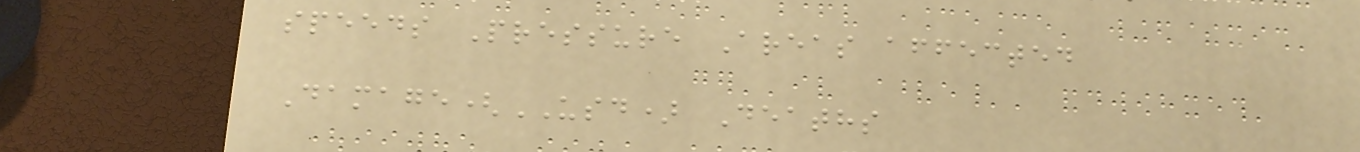speeds Pressure Areas affected
Damage(USD) Deaths
